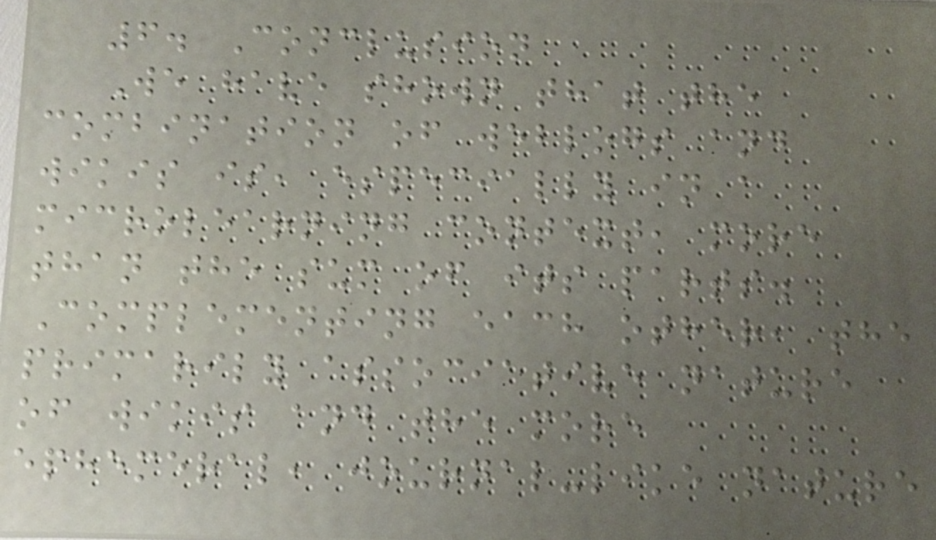6. Conclusion
We have shown that the
combination of weblogs and
wikis is, especially in a
microlearning context, more
than the sum of its parts.
Complementing each other, the
primarily associative nature
of wikis and the more
ephemeral, journal-like nature
